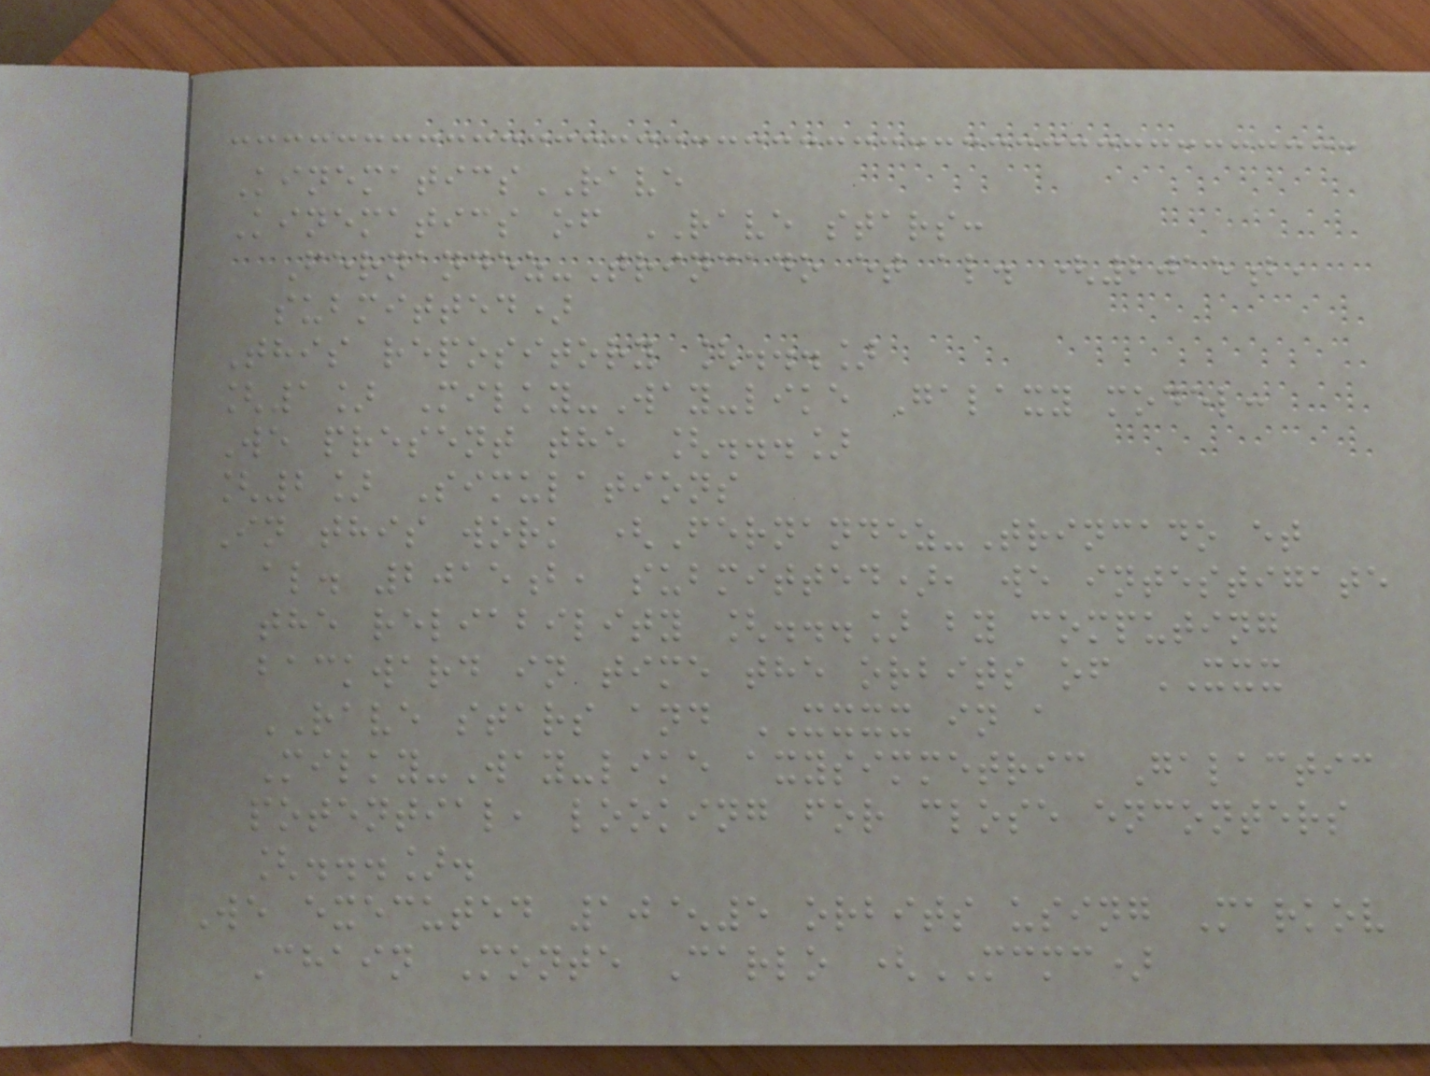KinematicsRAVE
Kinematics of RAVE stars:
Fernandez-Trincado et al. (2015b,
submitted)
This repository [...]
[1] Milky-Way-like Galaxy model:
We present the [...]
[2] Simulations
In this work (Fernandez-Trincado et
al. 2015b, submitted), we intestigate
the reliability [...] by computing
backward in time the orbits of XXX
RAVE stars and XXXX in a
Milky-Way-like axysimmetric Galactic
potential, looking for close enconters
[...].
We executed 10^5 orbits using Markov
Chain Monte Carlo (MCMC)
